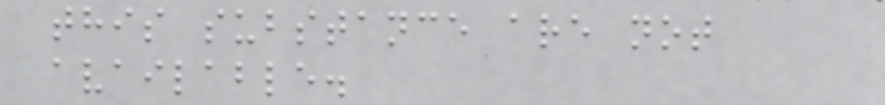this substance are not
available.
